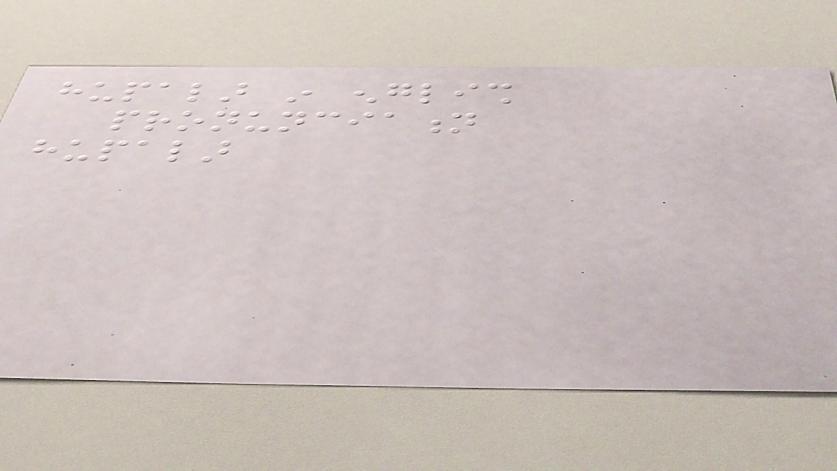hupalar in english
pronunciation
hupalar
